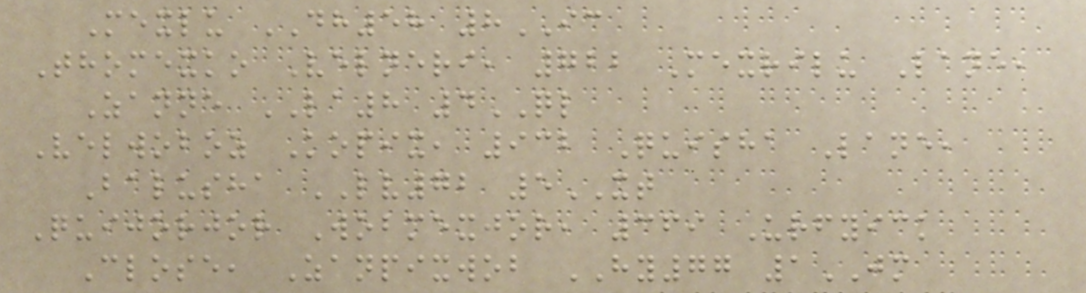Mexlu DH58 8IC
Thomexko Velneri, 722 Mexrilu Lane,
Zanne LA8 4QL
Velwoboz Kopix, 932 Quisha Lane,
Balusha LV72 5XT
Quijorjor Wobmexjor, 369 Urfyick
Close, Zanpixwob HY77 1JM
